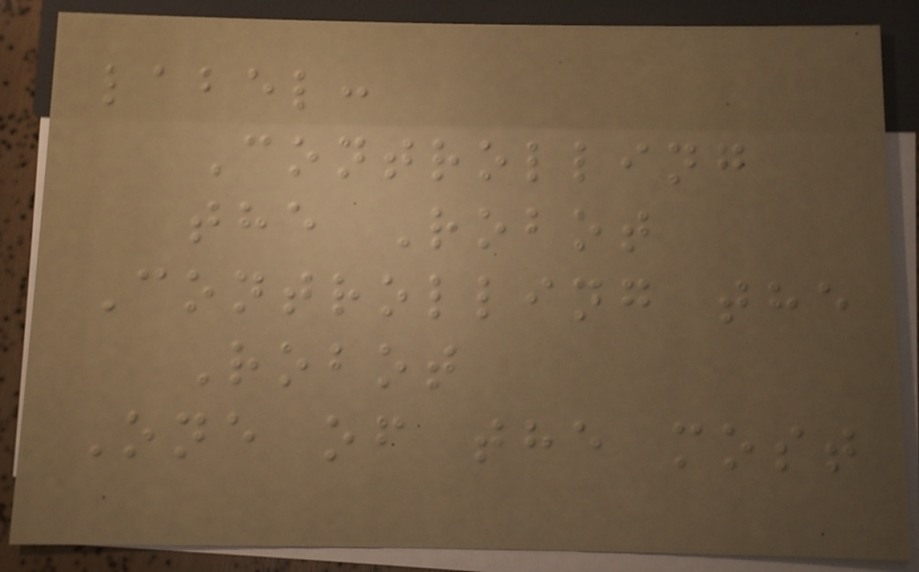label:
Controlling
the Robot
Controlling the
Robot
One of the most
